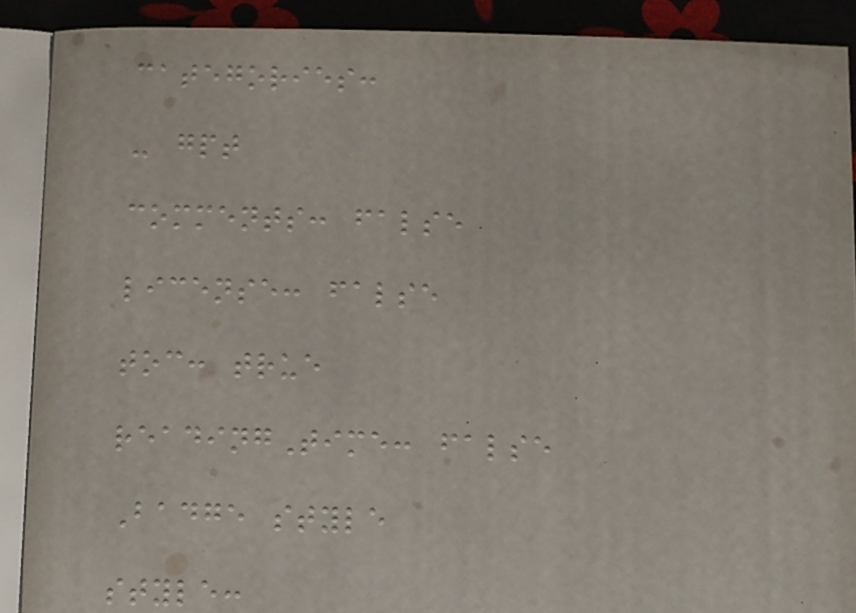categories:
- gpt
comments: false
license: false
toc: true
readingTime: false
Badge style
style:
